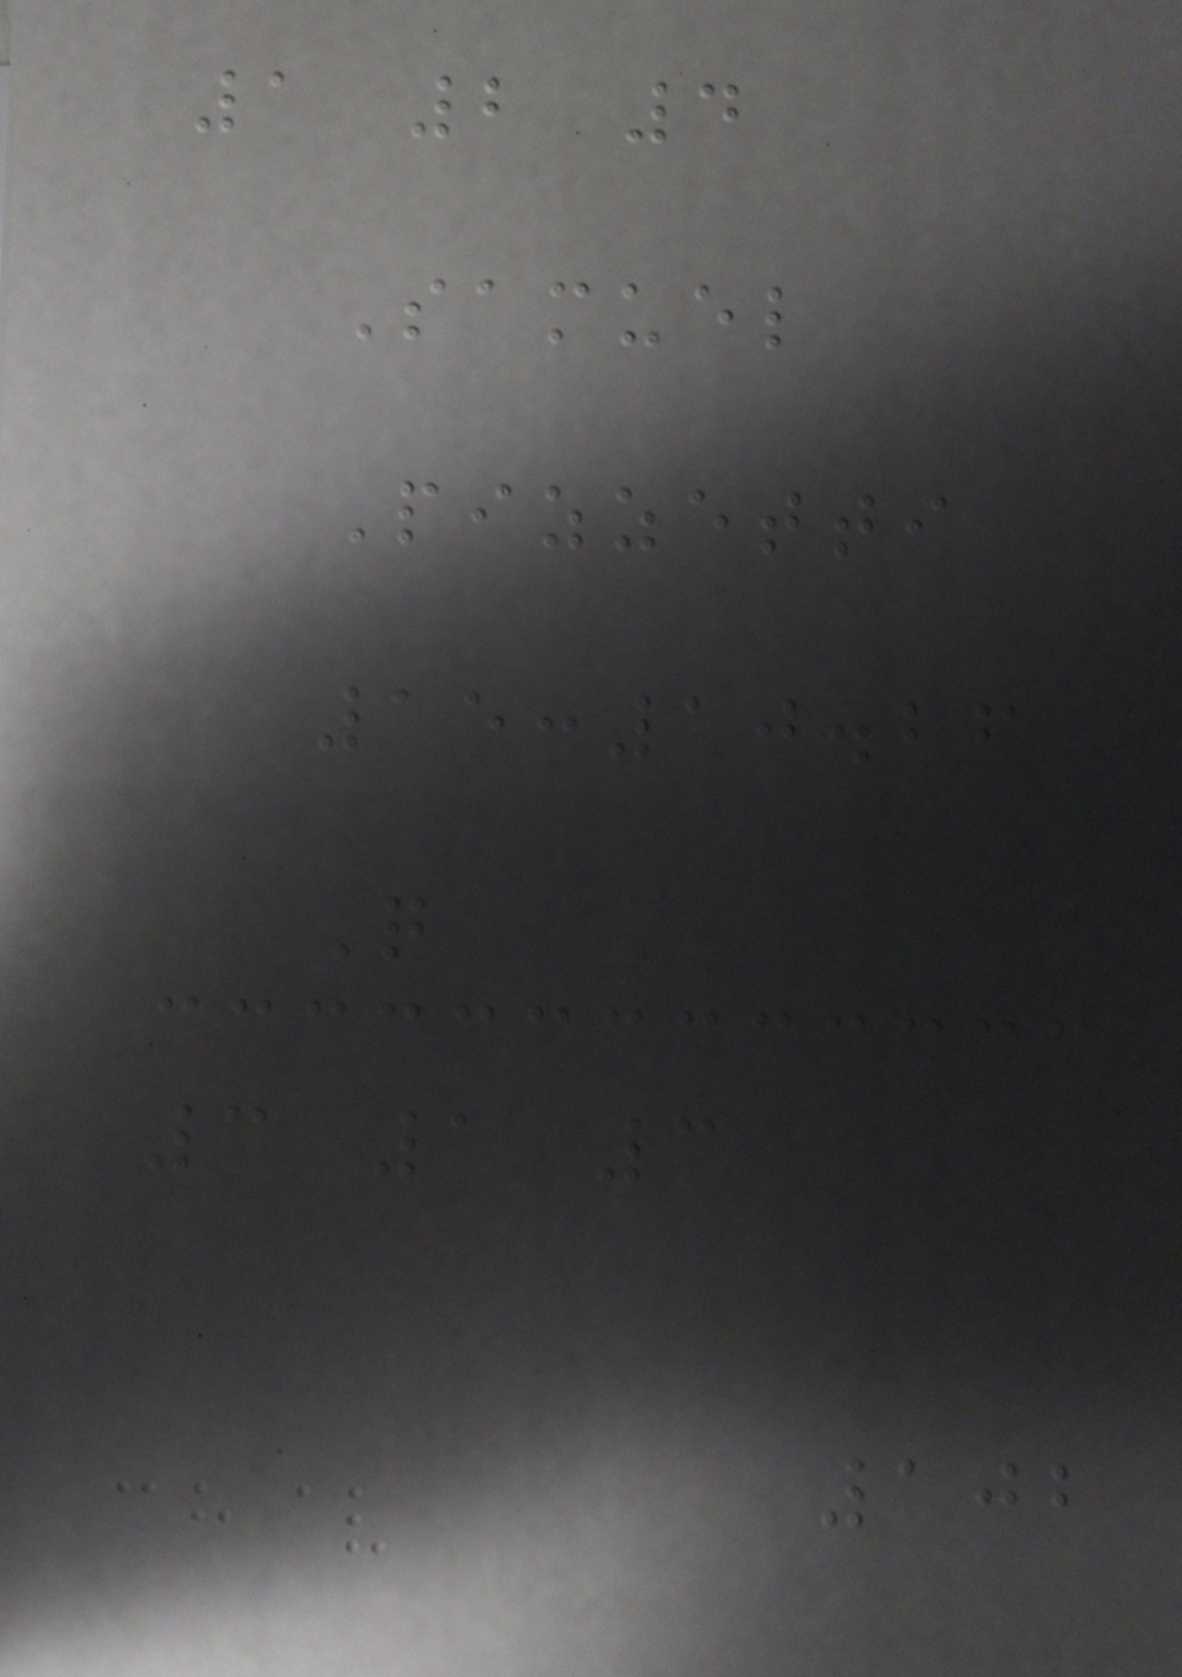1 2 4
Samuel
Pizzetti
15:10.26
Q
3 1 3
102
